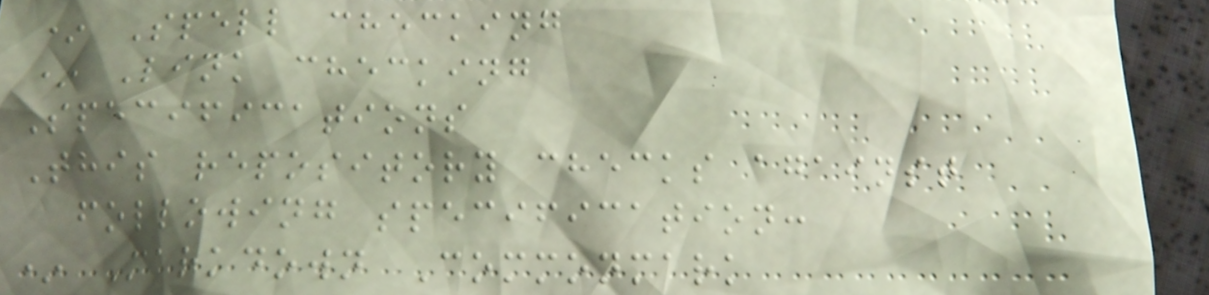* Spell checking
* Link checking
Specifications
This repository checks against
following specification:
* Markdown Commonmark
